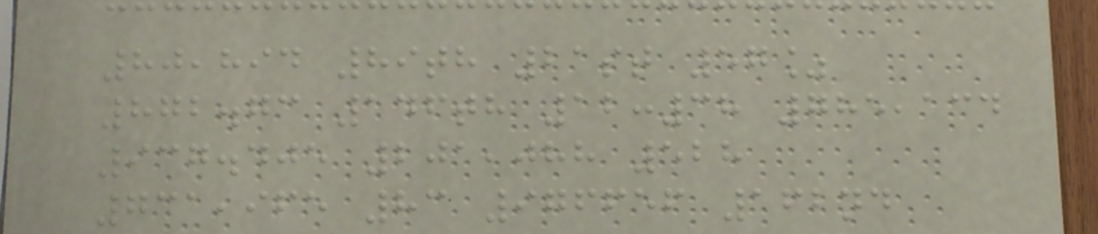80,894 89th 21st 57%
872.73 146th 12:38 785,134
937.405 201,088 528
731,965 83 976656 162nd
